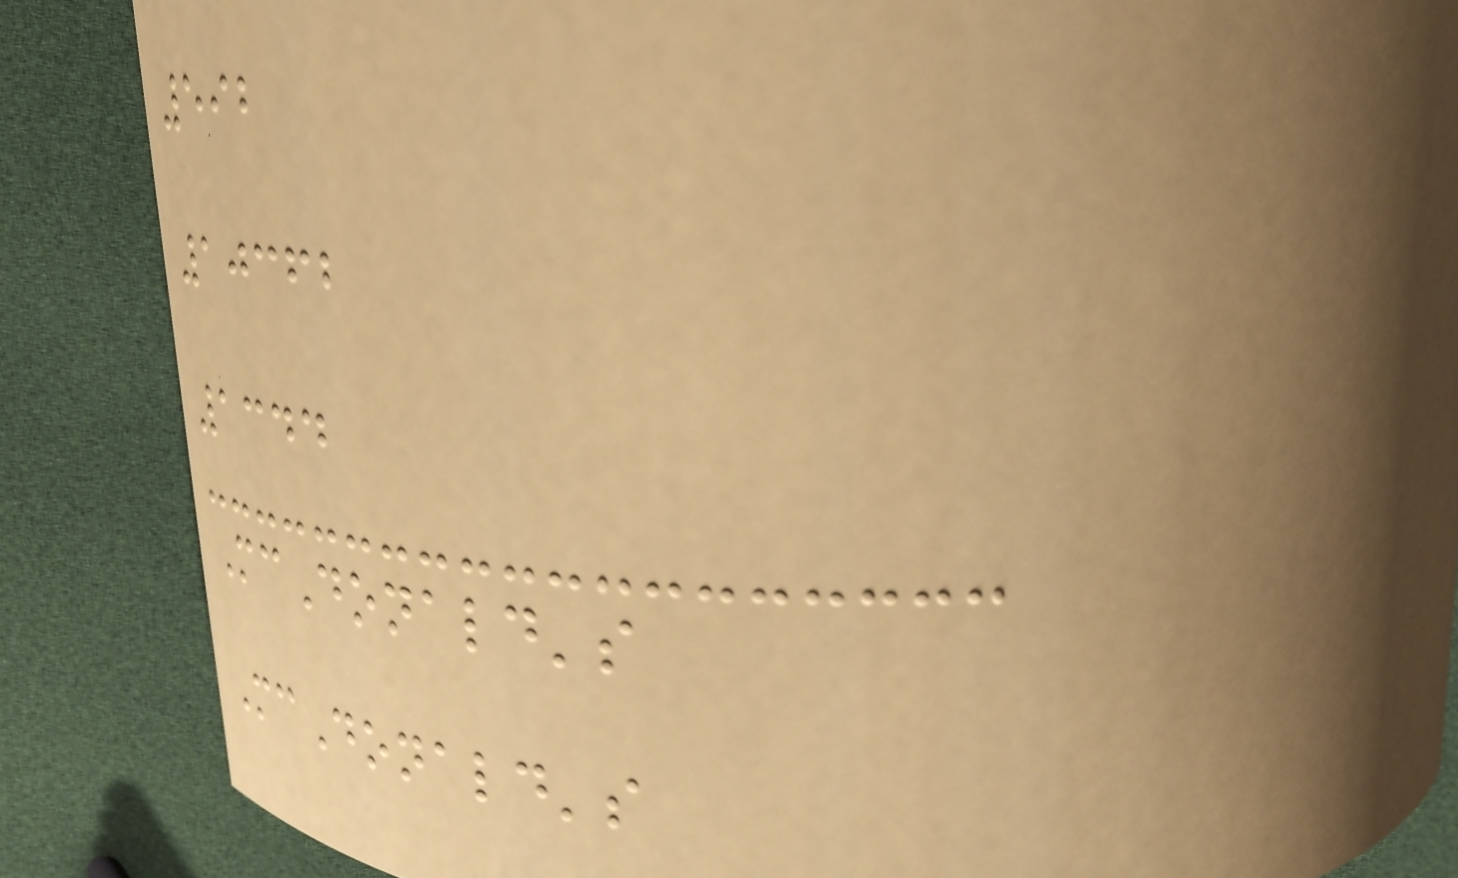592
10362
1344
McDonald's
McDonald's
